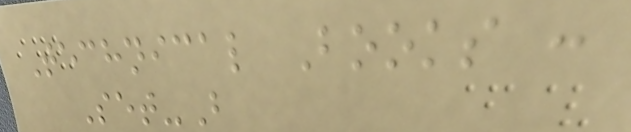Technical Books :
Set-B
